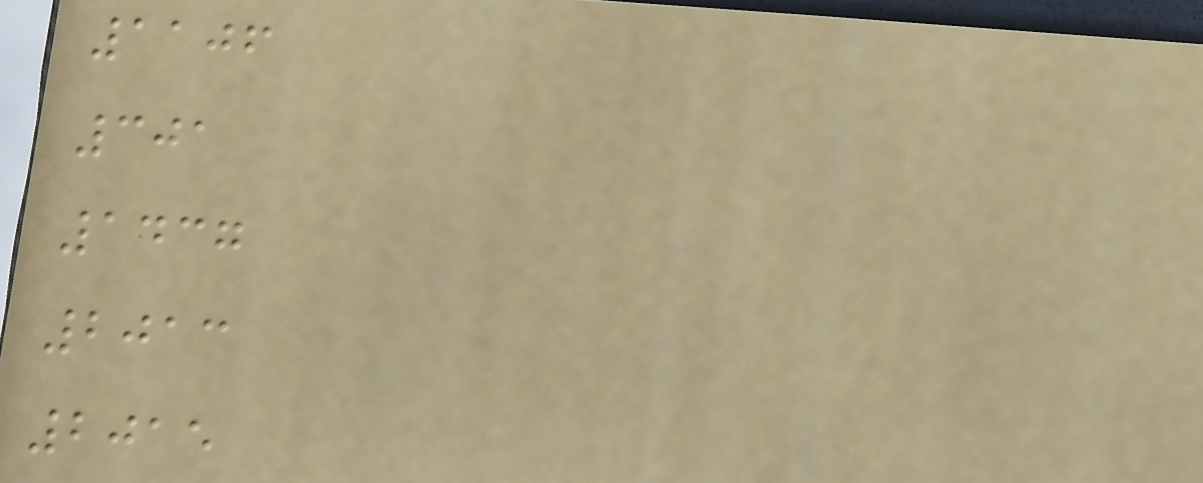1106
301
1437
2013
2015
